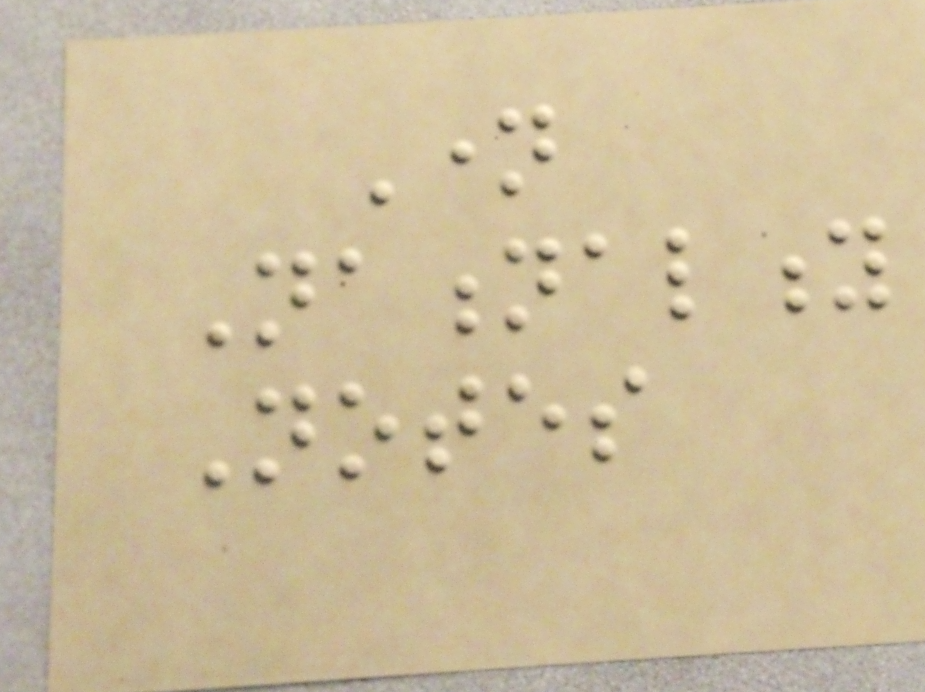Name
Nationality
Notes
